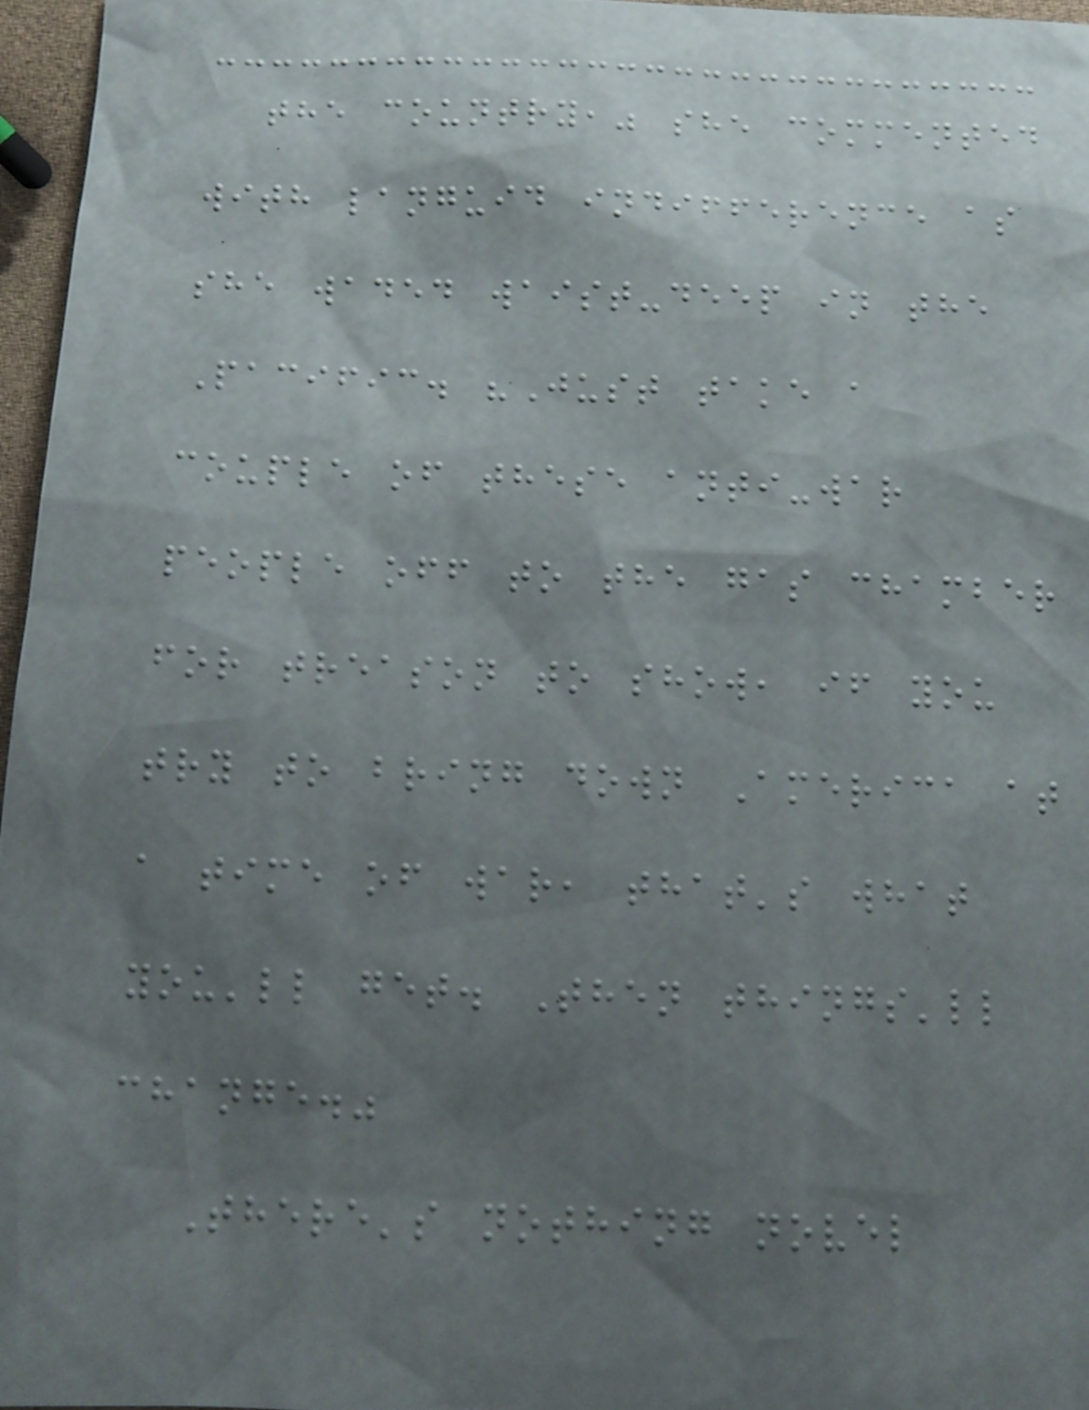the country," she commented
with languid indifference as
she waded waist-deep in the
Pacific. "Just take a
couple of these anti-war
people off to the gas chamber
for treason to show, if you
try to bring down America at
a time of war, that's what
you'll get. Then things'll
change."
There's nothing novel
